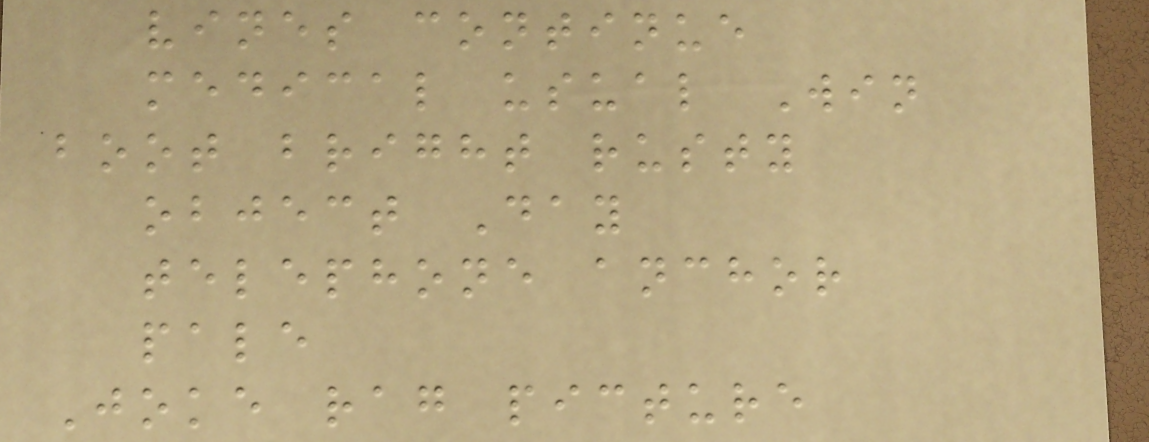vines continue
medical usual Win
boot bright rusty
object Day
telephone anchor
pale
Joke rag picture
